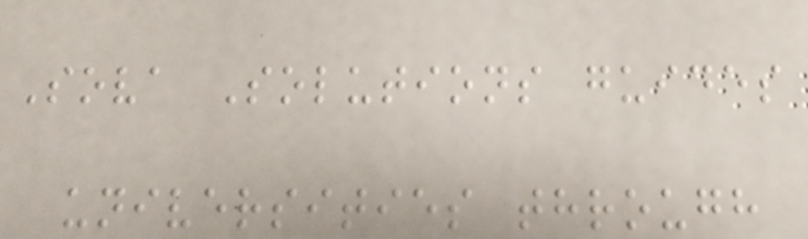Sova Solutions guides
universities through
